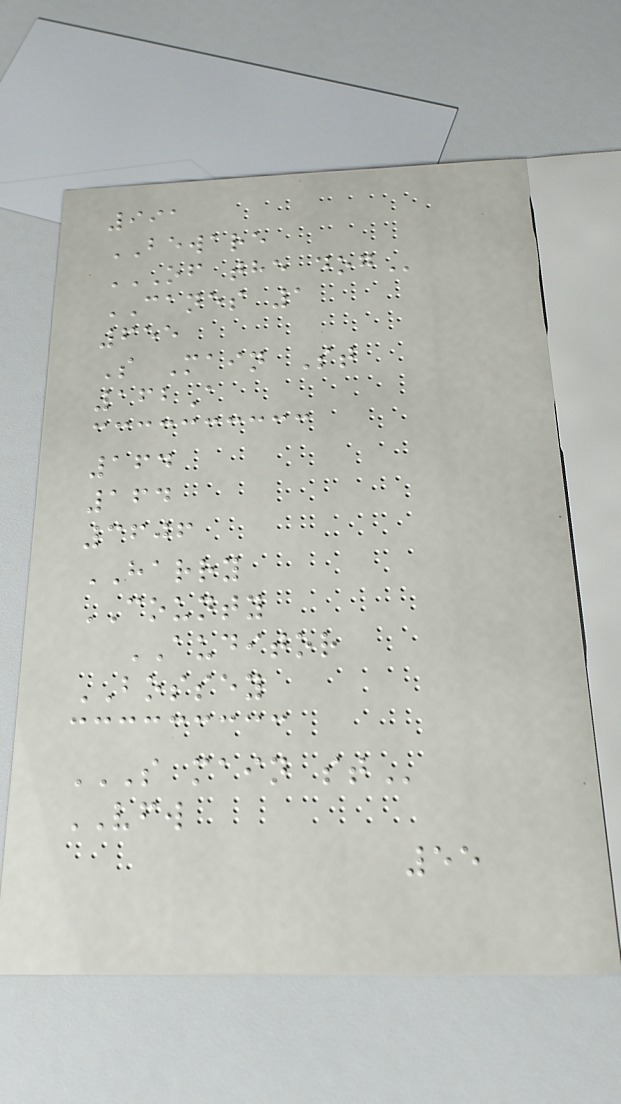991
BEWARE
OF THE DOG
CANES 1
655
S Main St
162A
164
164
3606
HARRY
COUNTY
AUDITOR
BOSSEY
S MAIN ST
VFW
55
